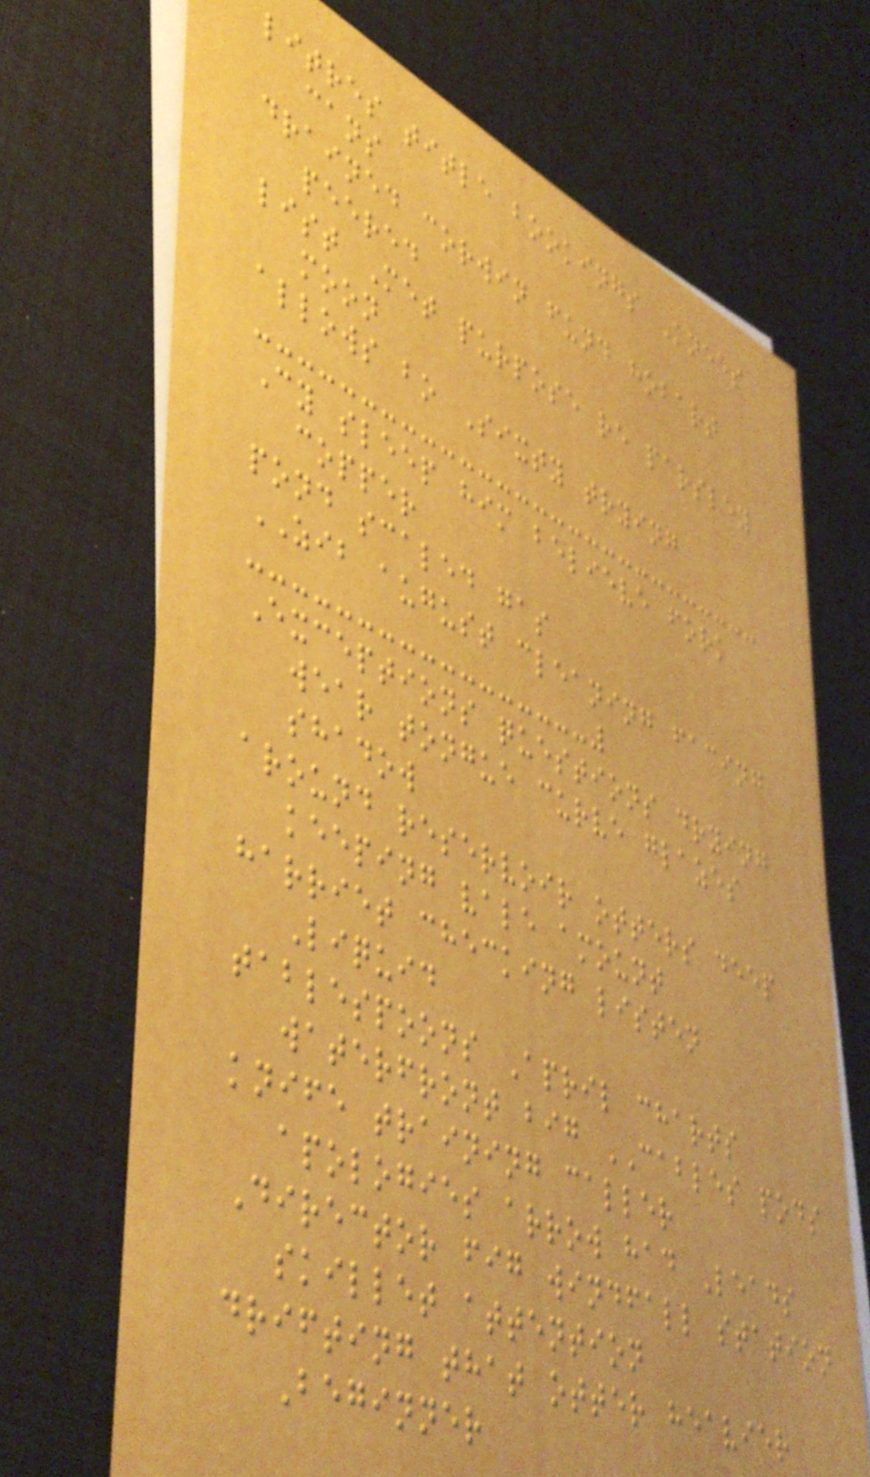litres title bookings Knees
cans
drained corwin fund hobart
peered
list Met purpose re parsley
moon
allows bo Sixty trying
Cy sleep him believe fork
copper
pond scaled gas
ZIB august cleaning facing
Exceptions questions drying
wear tongue curve glazes
shadow
around reservoir otters deep
keeping vale amount
harriet checking listen
Liquid
tablespoons April charts
waterfront big CABLES pods
knife training caller
apologies arrow had Leads
Director fig windfall station
skillet attention
drifting that otter heavier
Beginner
